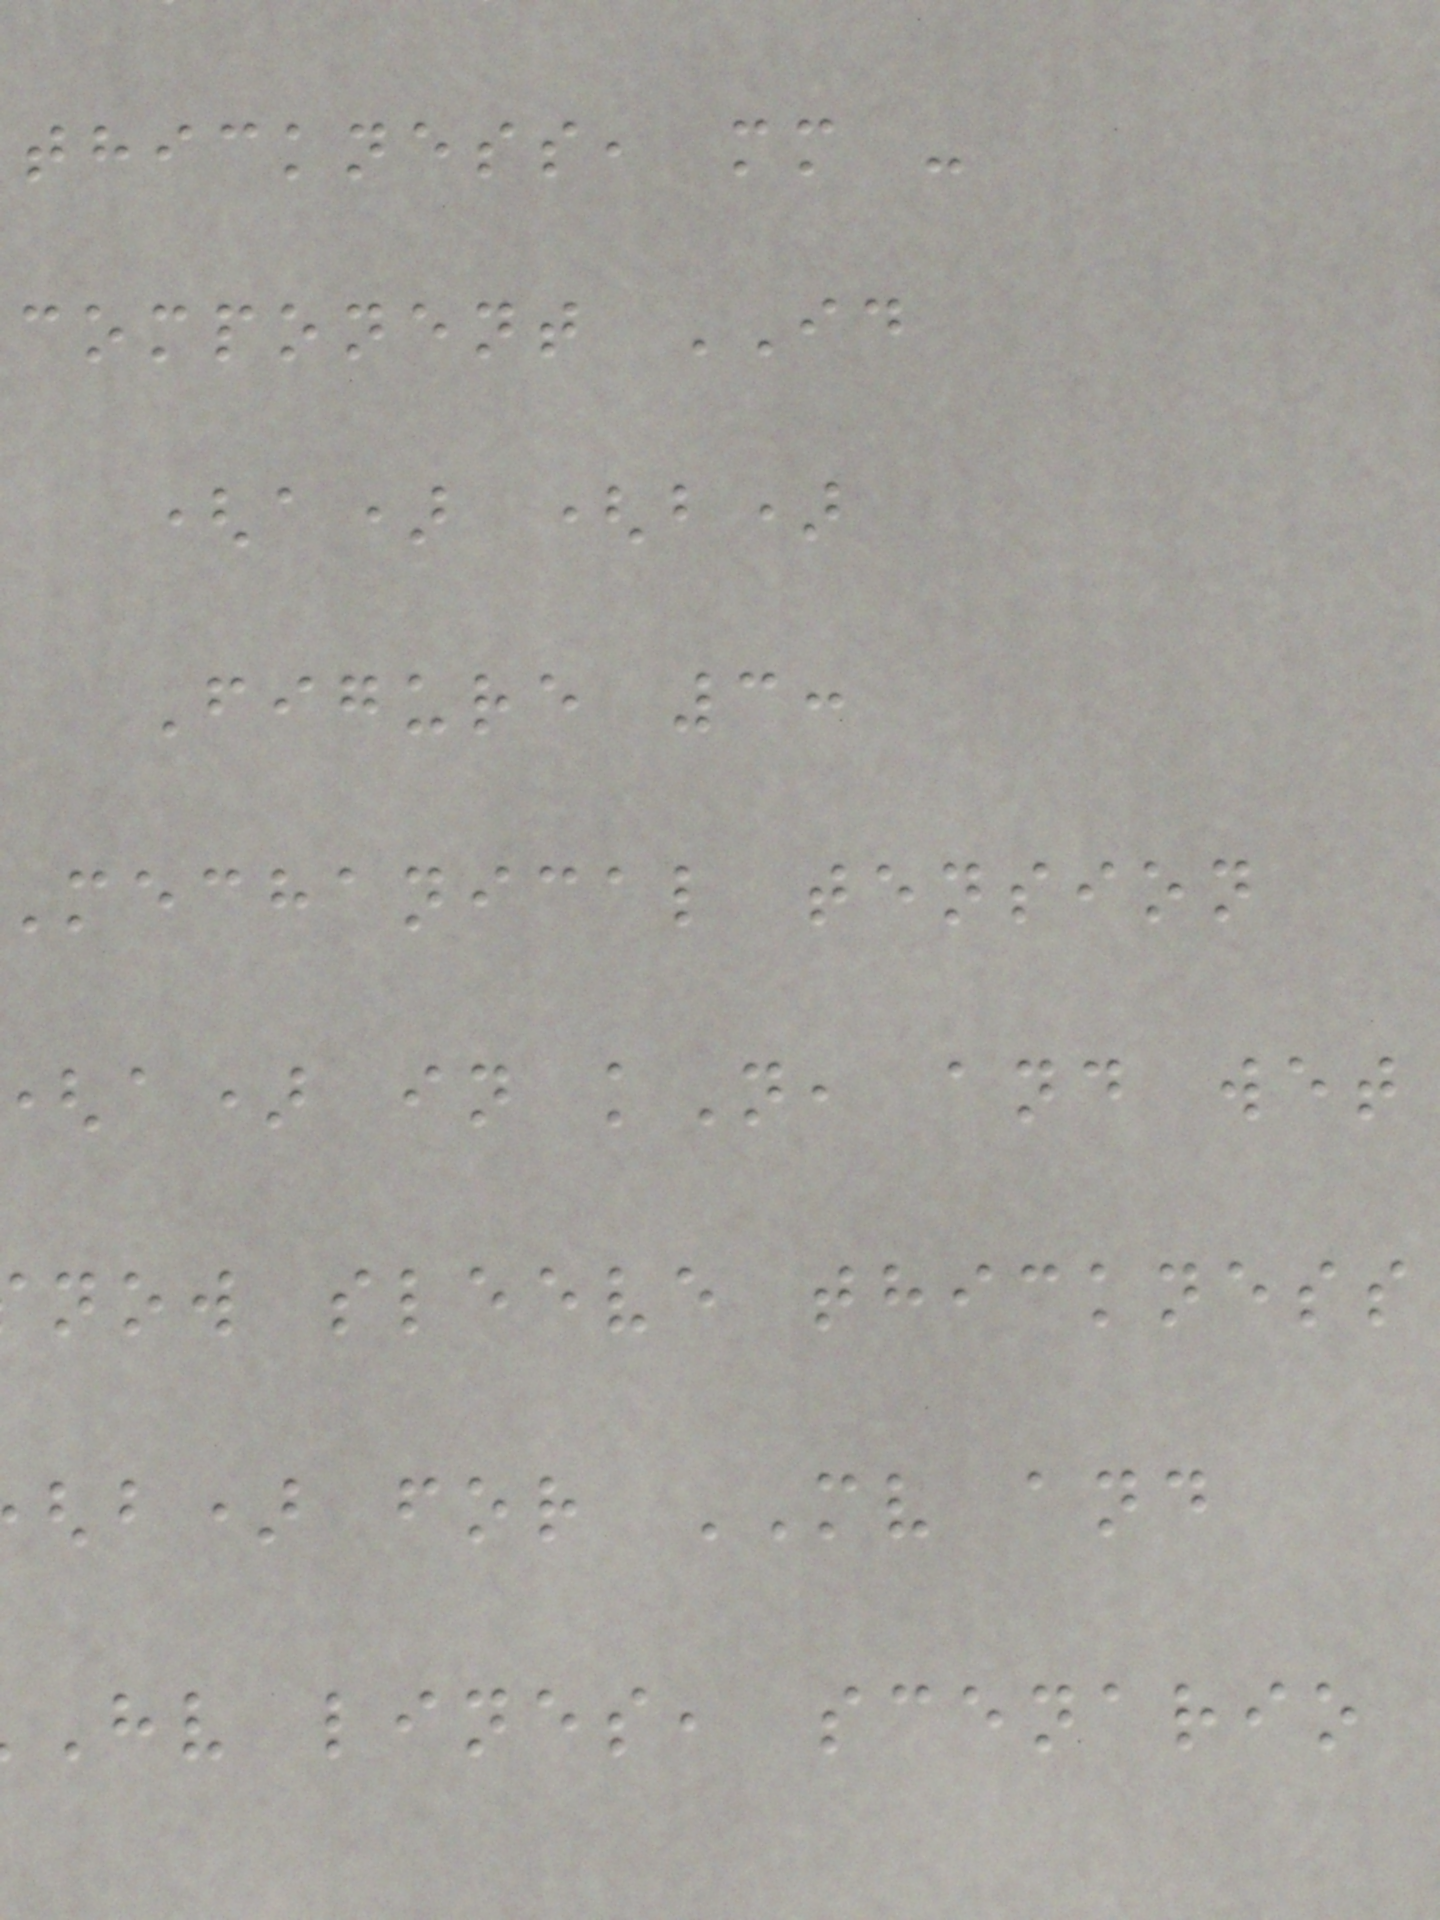thickness, mm -
component ID
(a) (b)
Figure 3:
mechanical tension
a) in kN, and wet
now sleeve thickness
b) for MV and
hv lines, scenario
